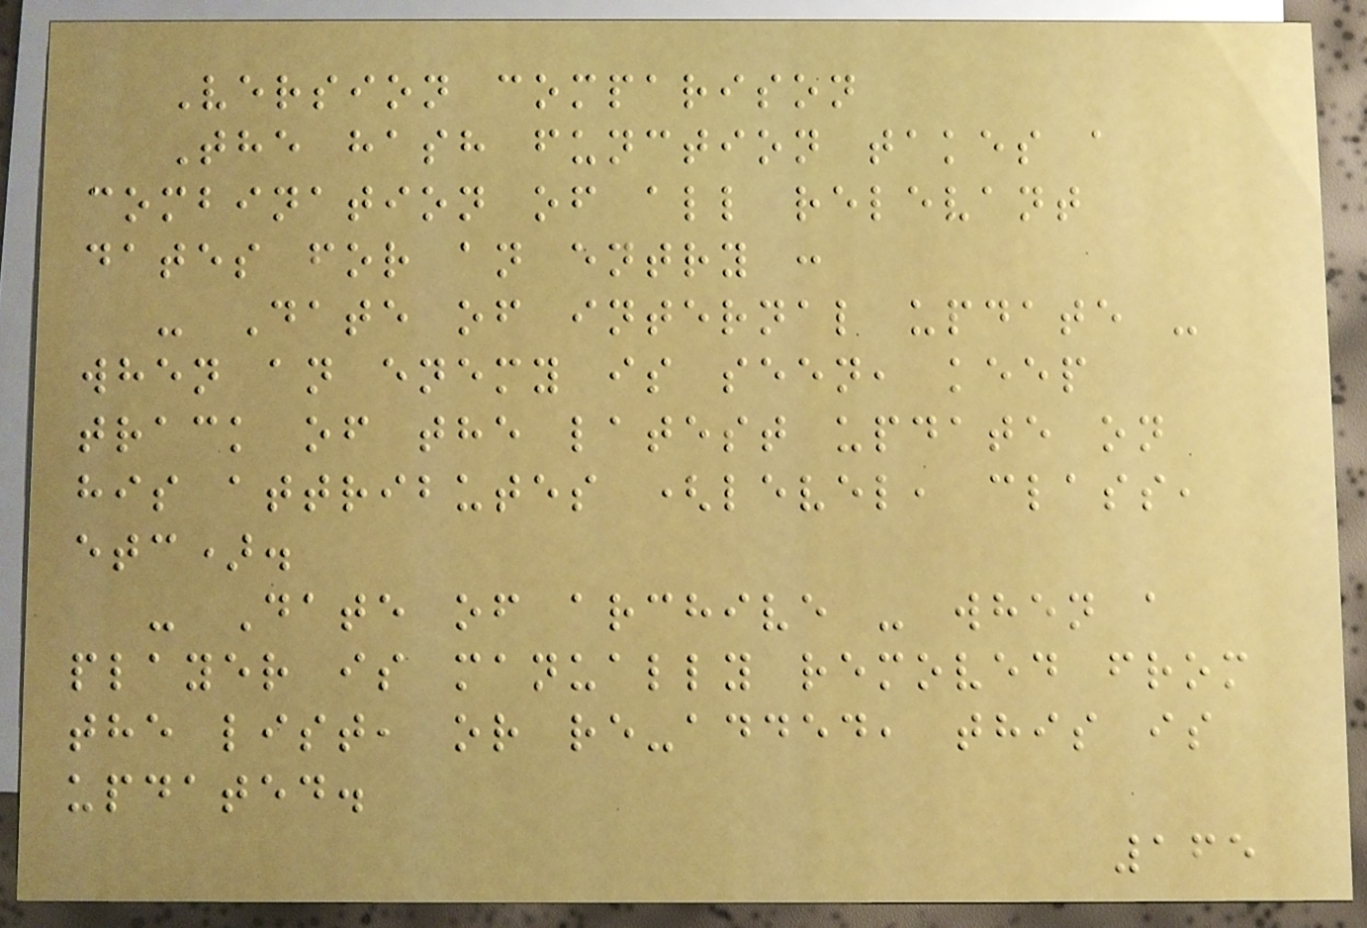Version comparison
The hash function takes a
combination of all relevant
dates for an entry :
- Date of internal update -
when an enemy is seen, keep
track of the latest update on
his attributes (level, class,
etc).
- Date of archive - when a
player is manually removed from
the list, or re-added, this is
updated.
165
